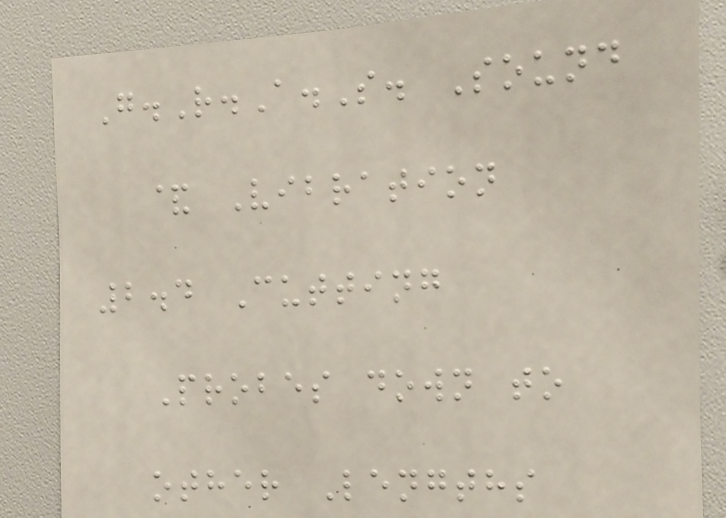G.R.A.S. Sound
& Vibration
2.4 Cutting
Probes down to
other Lengths
